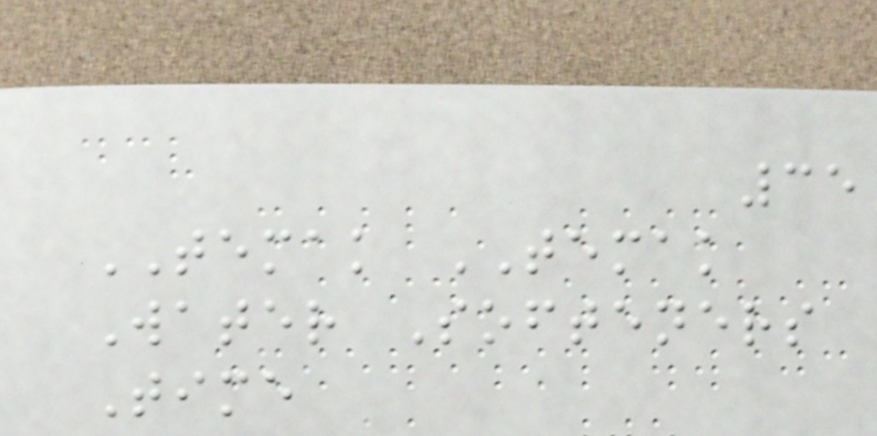35
TEMAK TEMAK
Water Softeners
Time
